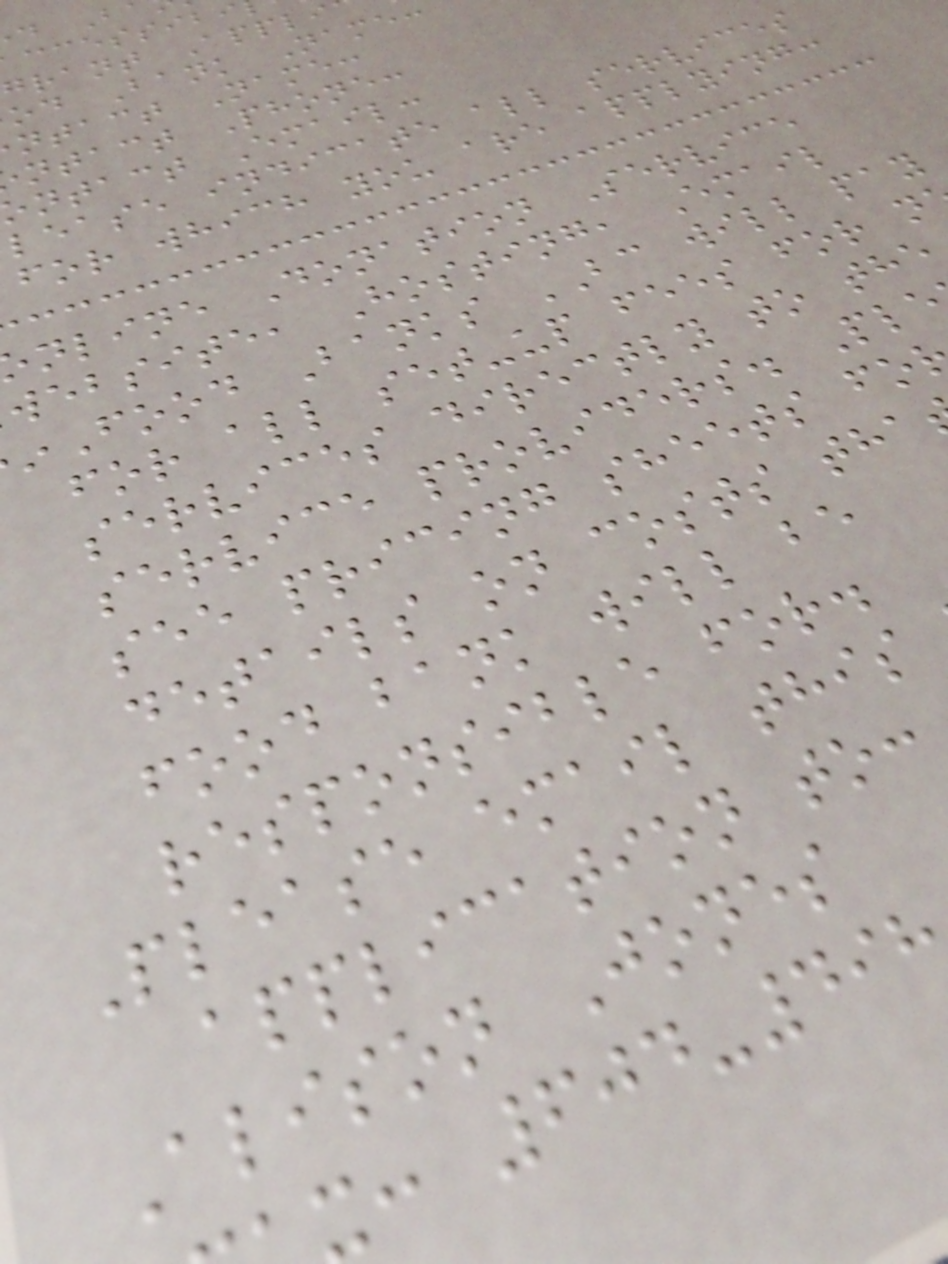grant Appli
od Bank Name:
ntact Name:
ntact Phone:
ntact Email:
lease indicate all services
for which you are applying:
nline Donation Service
website, Hosting, Email
Food Banks BC will pay
for all set-up fees for n
services directly to the
service providers. Ple
see pricing sheets fo
details on costs tha
food bank will be
responsible for.
Please email this
application to:
Alison Jones
: 604-49
